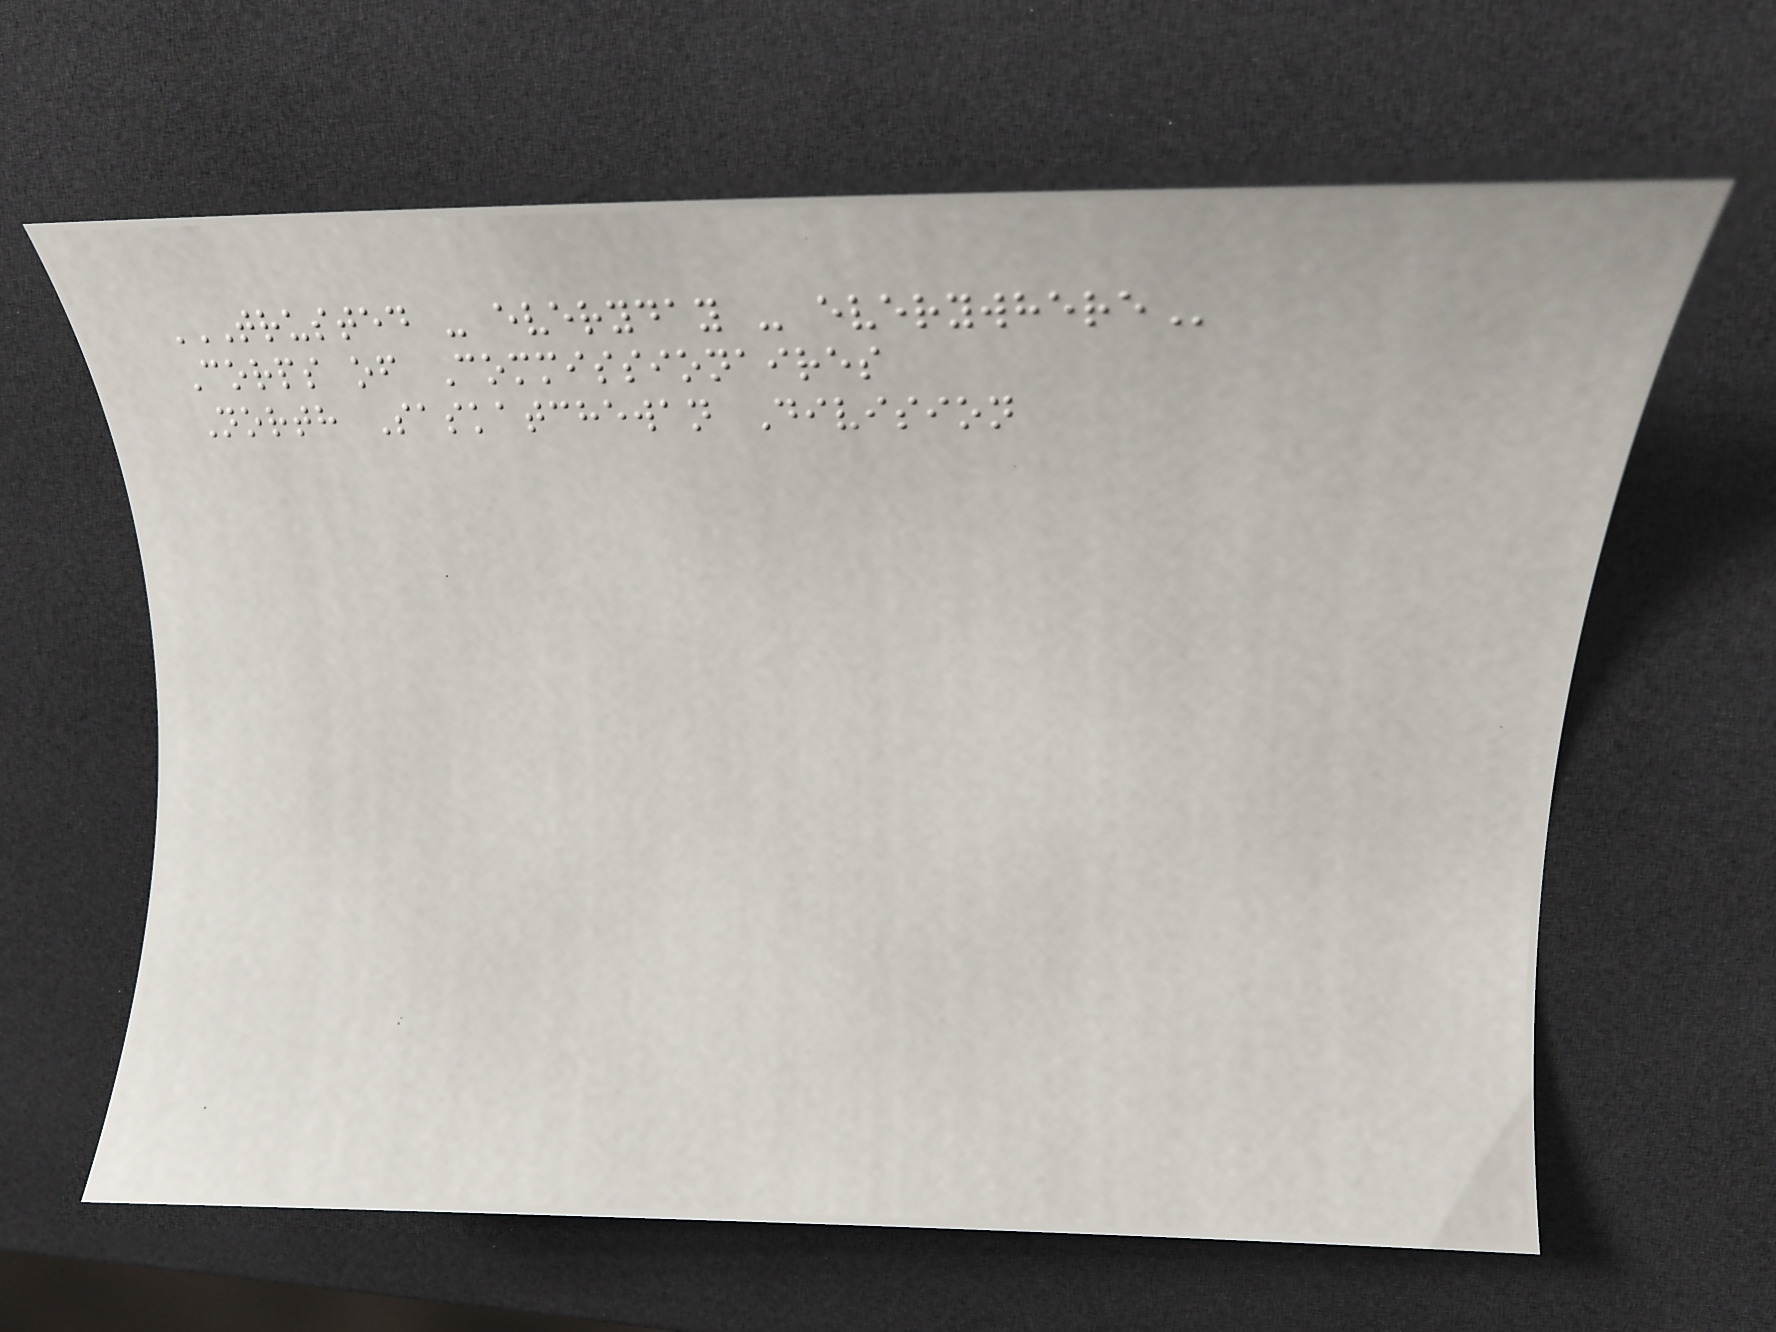TRUSTED - EVERYDAY - EVERYWHERE
Corps of Commissionaires
North Saskatchewan Division
